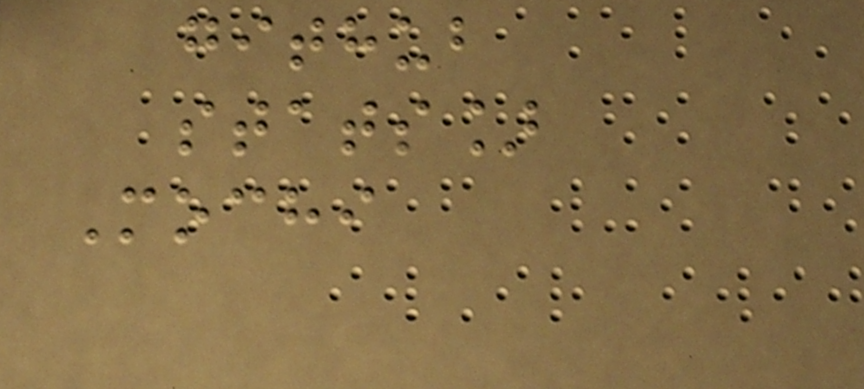github
stats]
Mochi
